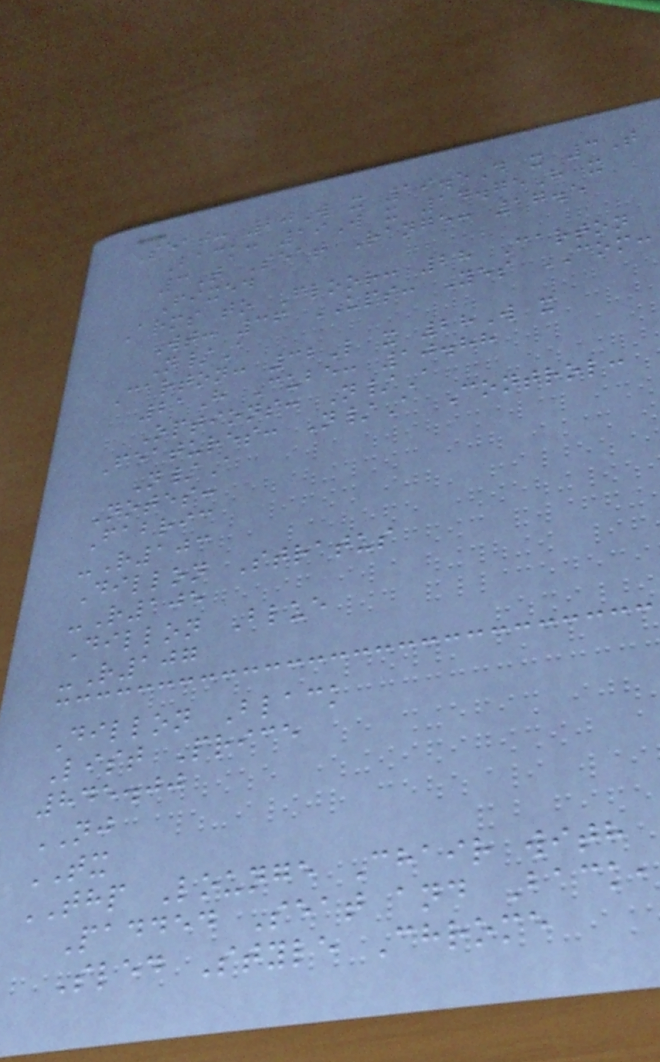Seat: 20W x 19.5D x 3T
Back: 19W x 14.75H x
3T Seat Range: 17.5
Fixed
Arms to Floor: 28 Carton
Wt: 36 UPS: Yes COM:
N/A
Carton: 32L x 28W x
21H Cube: 10.88
Options: N/A
Features: N/A Control:
N/A
Notes:
Fabric
-R103
Dillon Stratus
-R105
Dillon Blue
-R107
Dillon Black
List Price
845.00
NJ
TX
THP Lounge Chair with
Padded Seat and Back,
Sled Style Chrome
